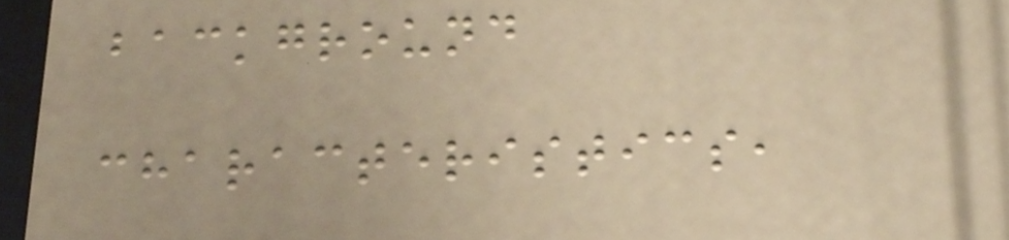background
characteristics,
